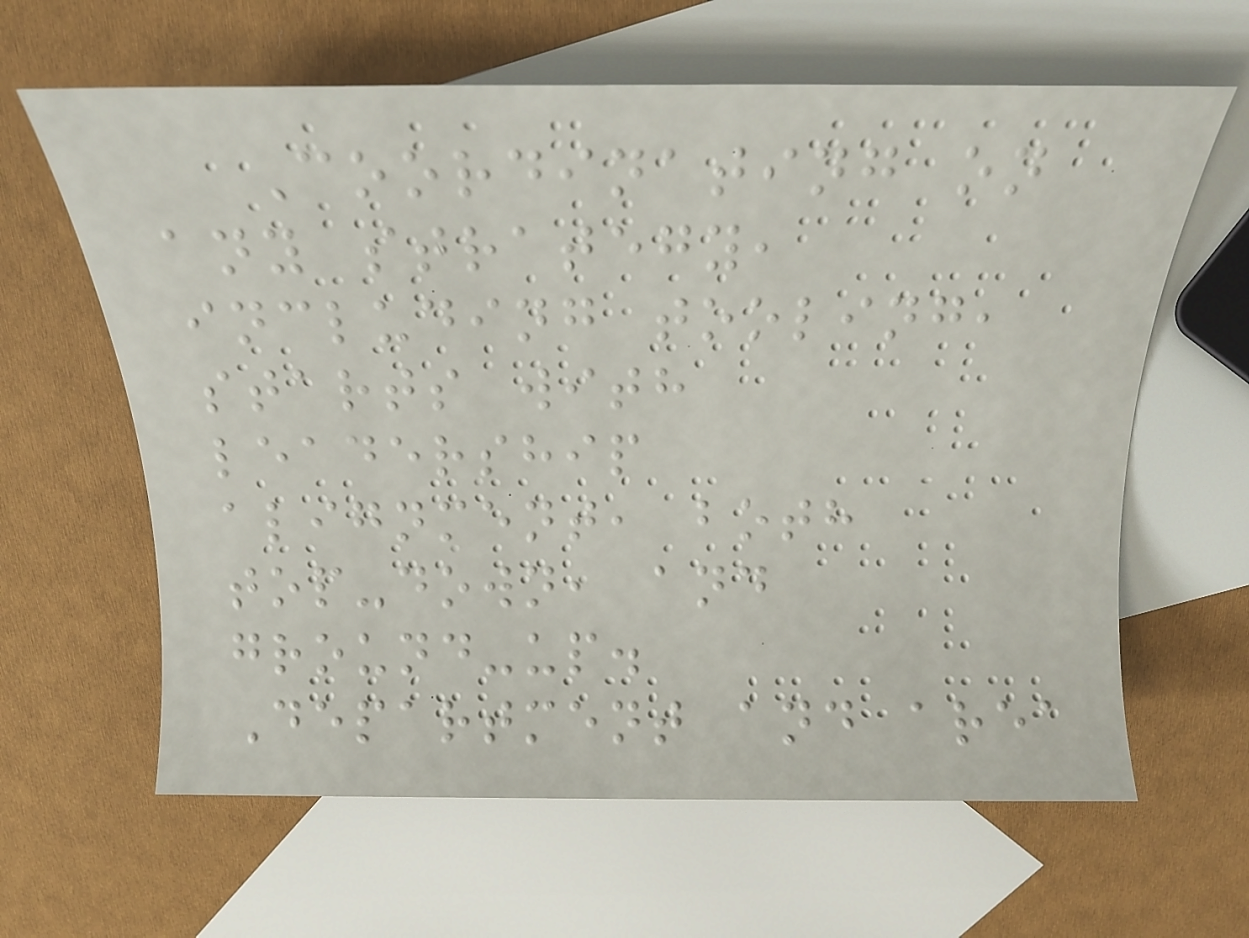Coordinating on
any strategy,
including tooling,
starts with
leadership
alignment, both
top-down, and
ground-up.
Department and area
